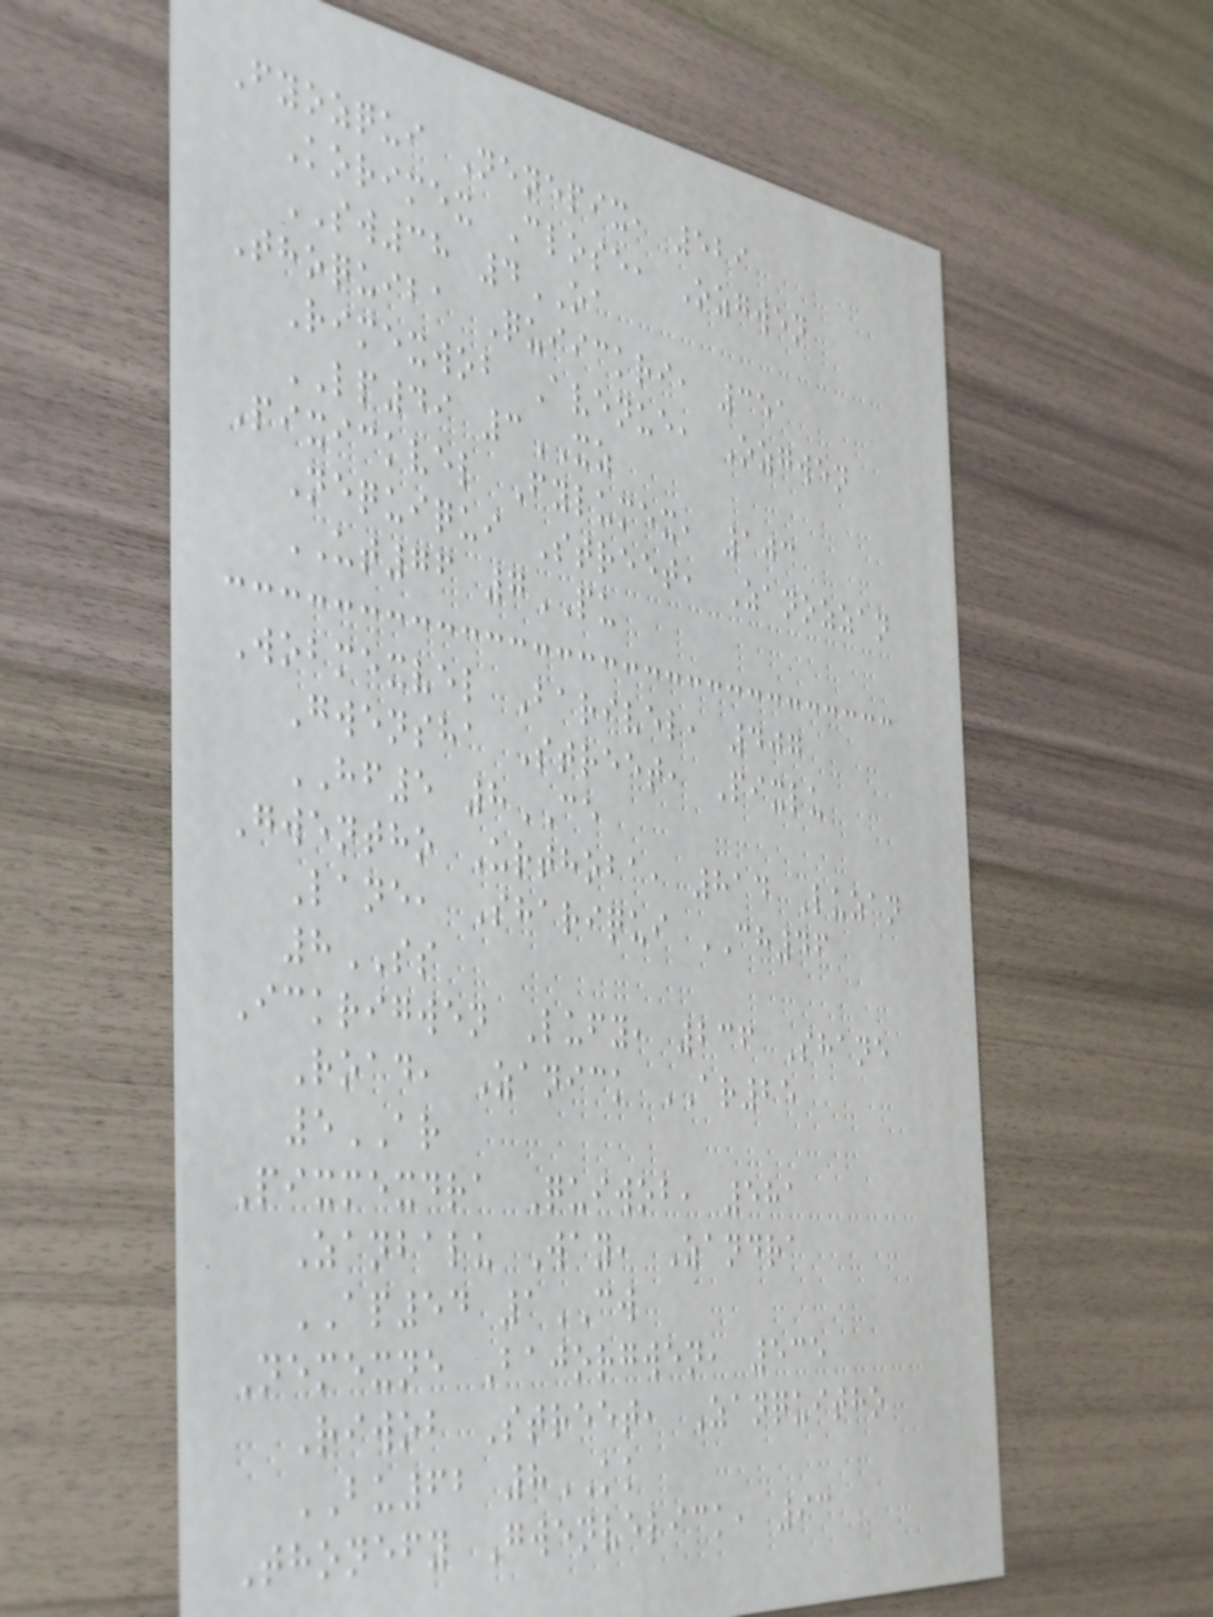Fyozqui Nenepix, 529
Korimex Close, Ozgwen
SW38 4OA
Thoquiba Quiickri, 351
Rimexwob Avenue, Ozgwen
LP49 3XZ
Pixickvel Fylumex, 103
Nequiqui Street, Zanozzan
UT76 7PU
Wobmexvel Barivel, 407
Gwensha Street, Pixlu
HF5 8CE
Gwentho Urthoba, 814 Luzan
Lane, Shariqui CH46
8SS
Ickrigwen Lufy, 236 Shane
Road, Zanick AR25
5AR
Pixmexdra Quiwob, 581
Zanbalu Way, Zandra
AP54 1CW
Nemexne Bajorgwen, 535
Riwob Street, Zanquitho
BU62 8KK
Thonefy Gwenvelick, 93
